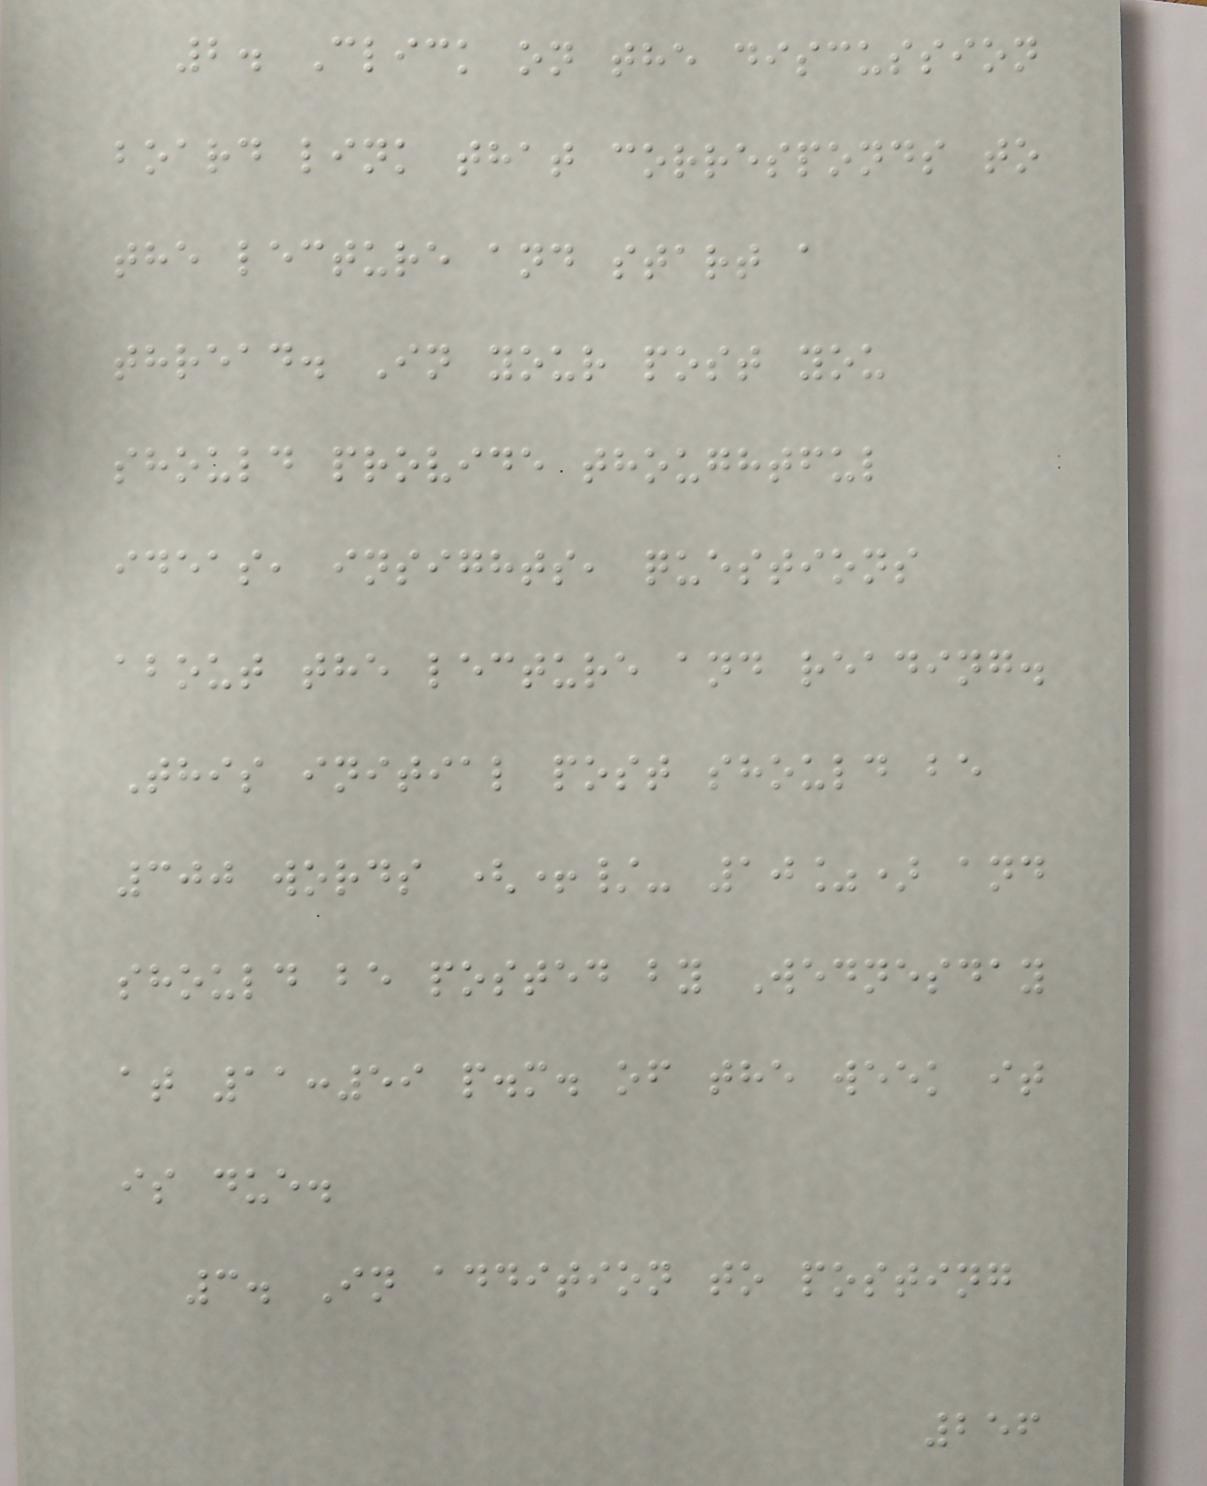2. Click on the discussion
board link that corresponds to
the lecture and start a
thread. In your post you
should provide thoughtful
ideas, insights, questions
about the lecture and reading.
This initial post should be
300 words (+/- 10%) and
should be posted by Wednesday
at 11:59 p.m. of the week it
is due.
3. In addition to posting
256
